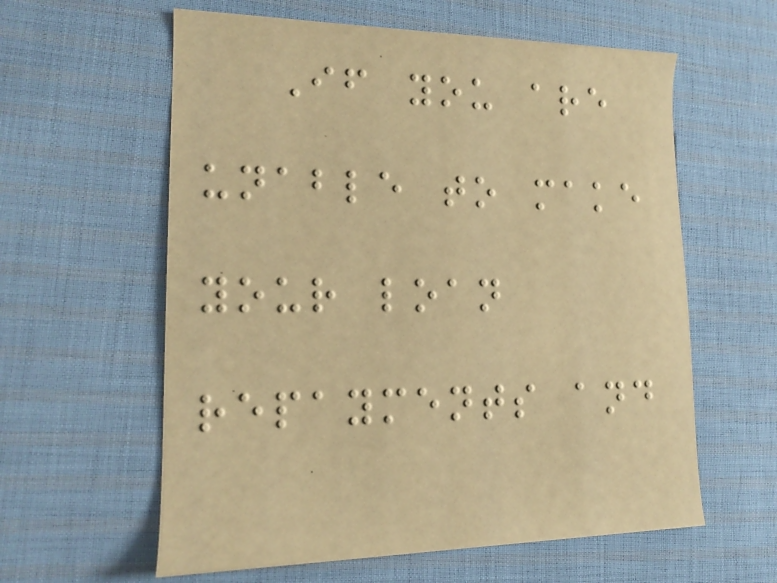If you are
unable to make
your loan
repayments and
